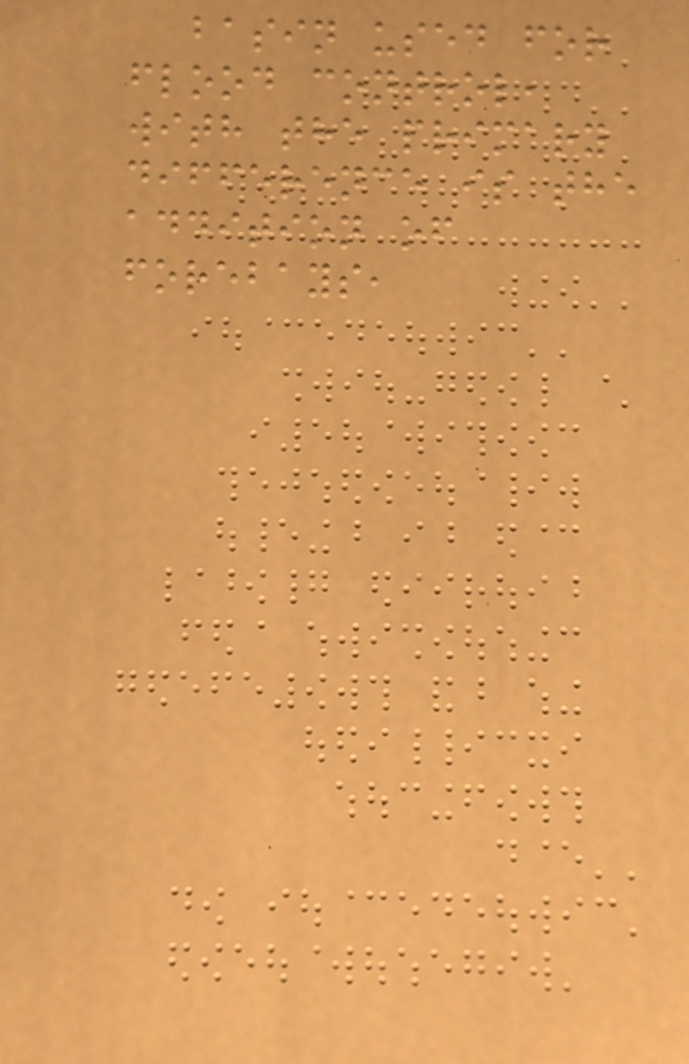basin used for
flood control,
with the primary
difference is the
addition of
forebays,
